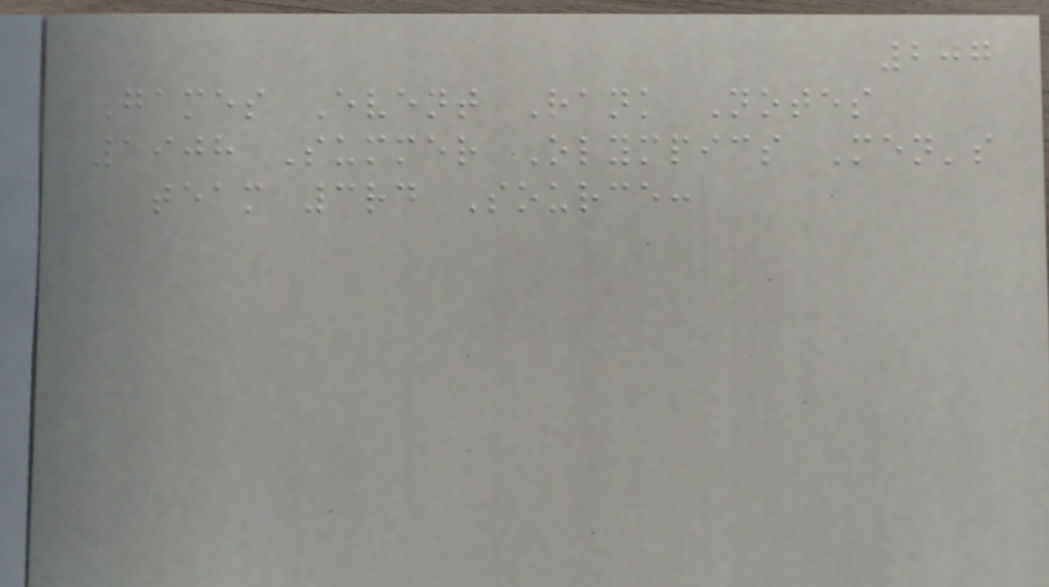207
Games Event Rank Notes
1908 Summer Olympics Men's
team 3rd Source:
